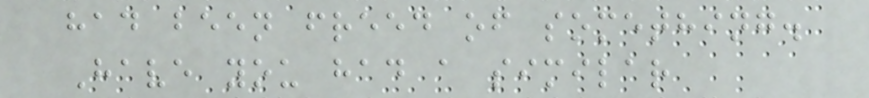had been freed of something.
Have you had a similar
